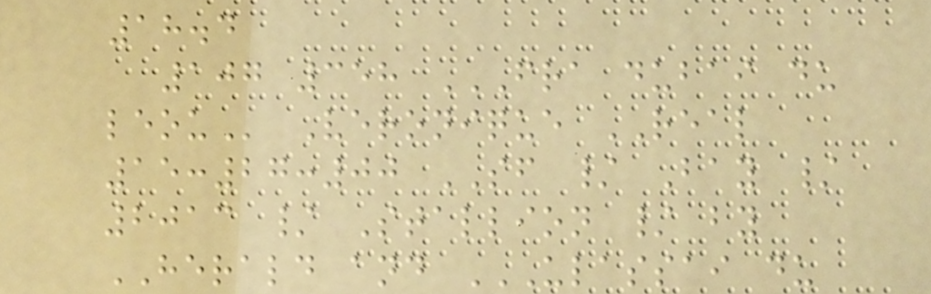18.4
107 358 FRA DUBAI DU
LEOU Veronique REAL
15:27:00 SF / Bay /
2013 / Stallion / by
HERALD and ULASSAI DU
